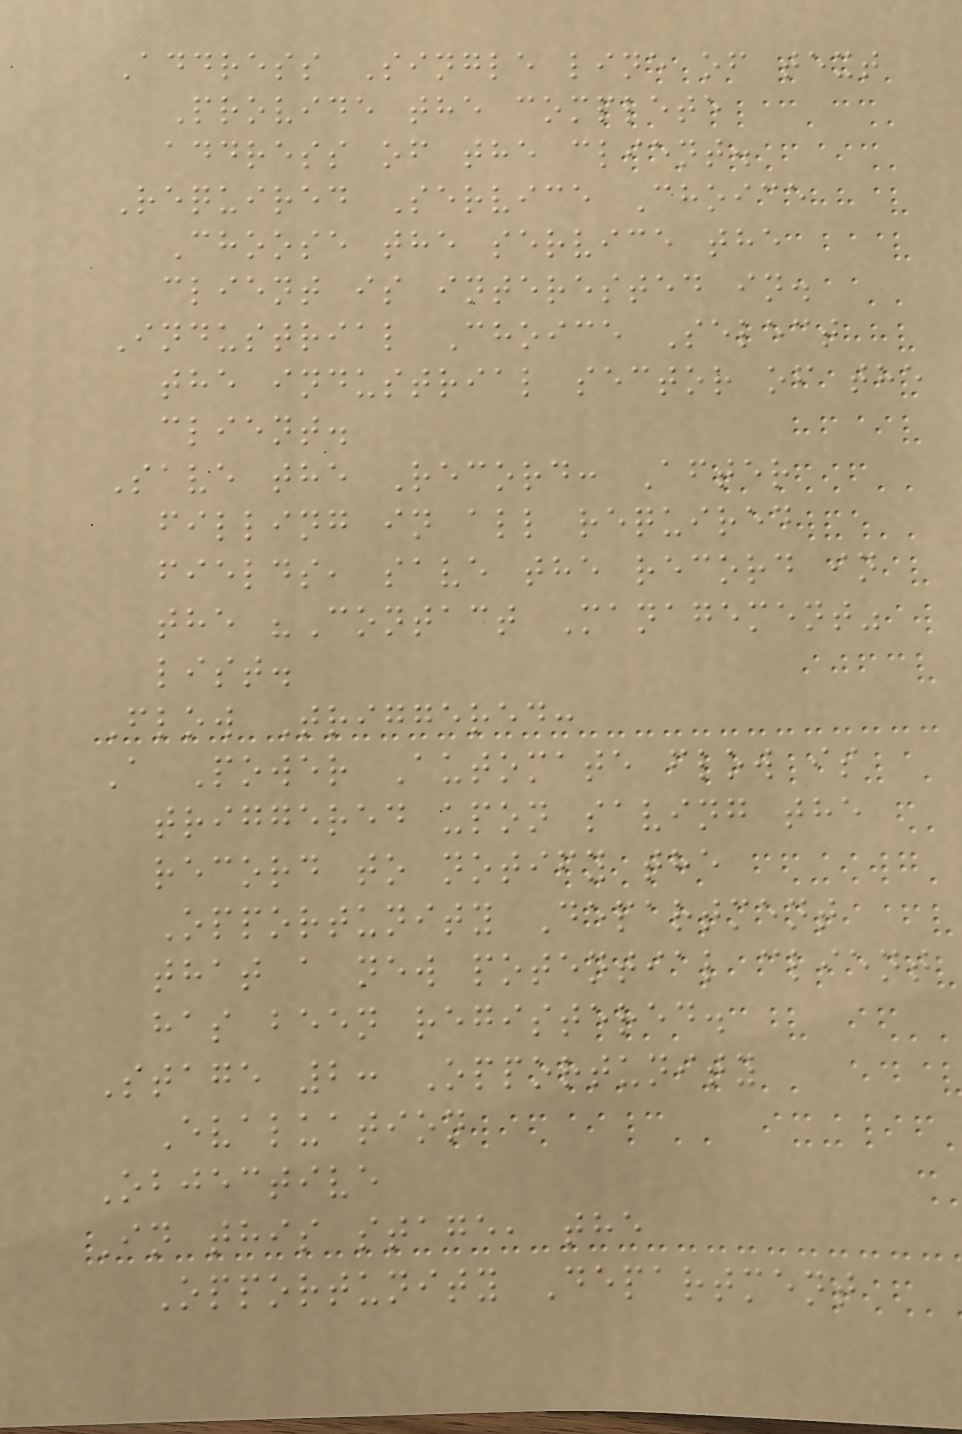Address Single line of text
Provide the complete
address of the client.
Required Service Choice
Choose the service the
client is interested in.
Industrial Choice Select
the industrial sector of the
client.
Save the Record: After
filling in all required
fields, save the record in
the "Contact Management"
list.
Flow Triggered:
A Power Automate flow is
triggered upon saving the
record to notify the
Opportunity Department
that a new potential client
has been registered.
Stage 2: Opportunity
Evaluation
Objective
In this stage, the
Opportunity Department
